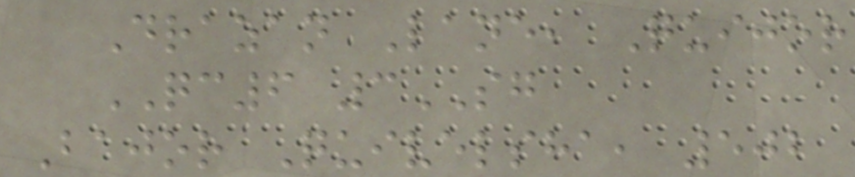Drazan Lane, Quijor
QC6 3SG
Bajor Quivelsha, 502
